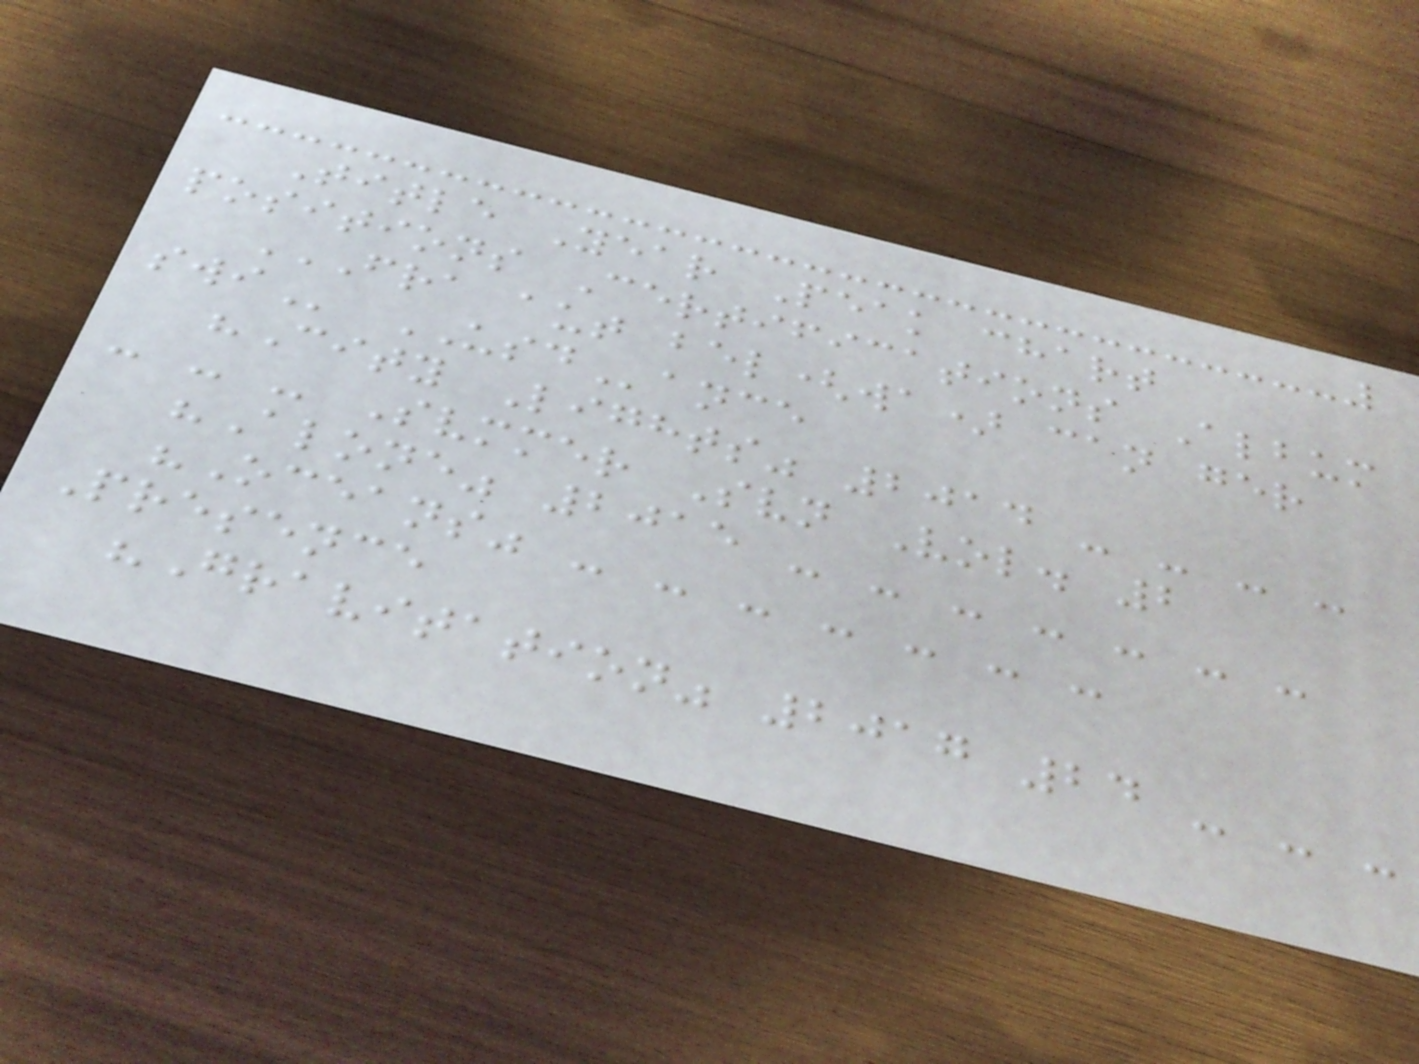Title Year Peak chart
positions Certifications Album
FRA AUT BEL(WA) CAN GER
SWI USDance
"City Lights" 2014 - - - -
- - - Svmmer Svn Vol. 2
"Alone" 2015 - - - - - - -
"Oceans" - - - - - - -
Presence
"Gravitation" 2017 24 - - -
